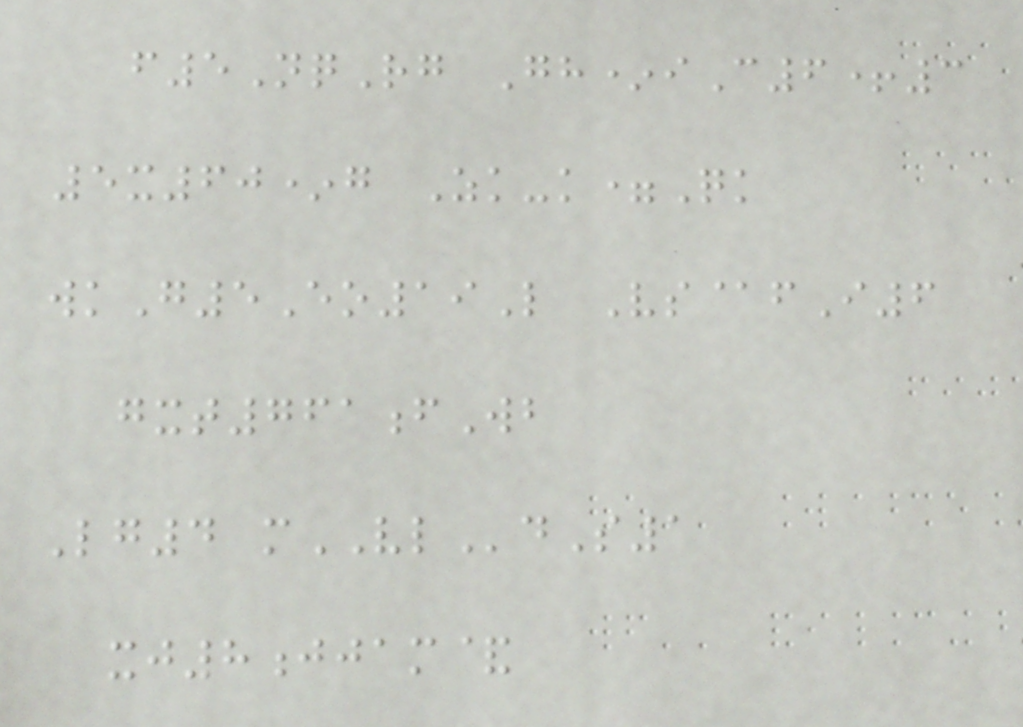f5NqRg Gh*iC6+3
5x60*g Zk-k=Qk
wkG5Eo19L Vs@fI6
gxt761fWb
Lg4 mVLdS1
xj8jjam&
